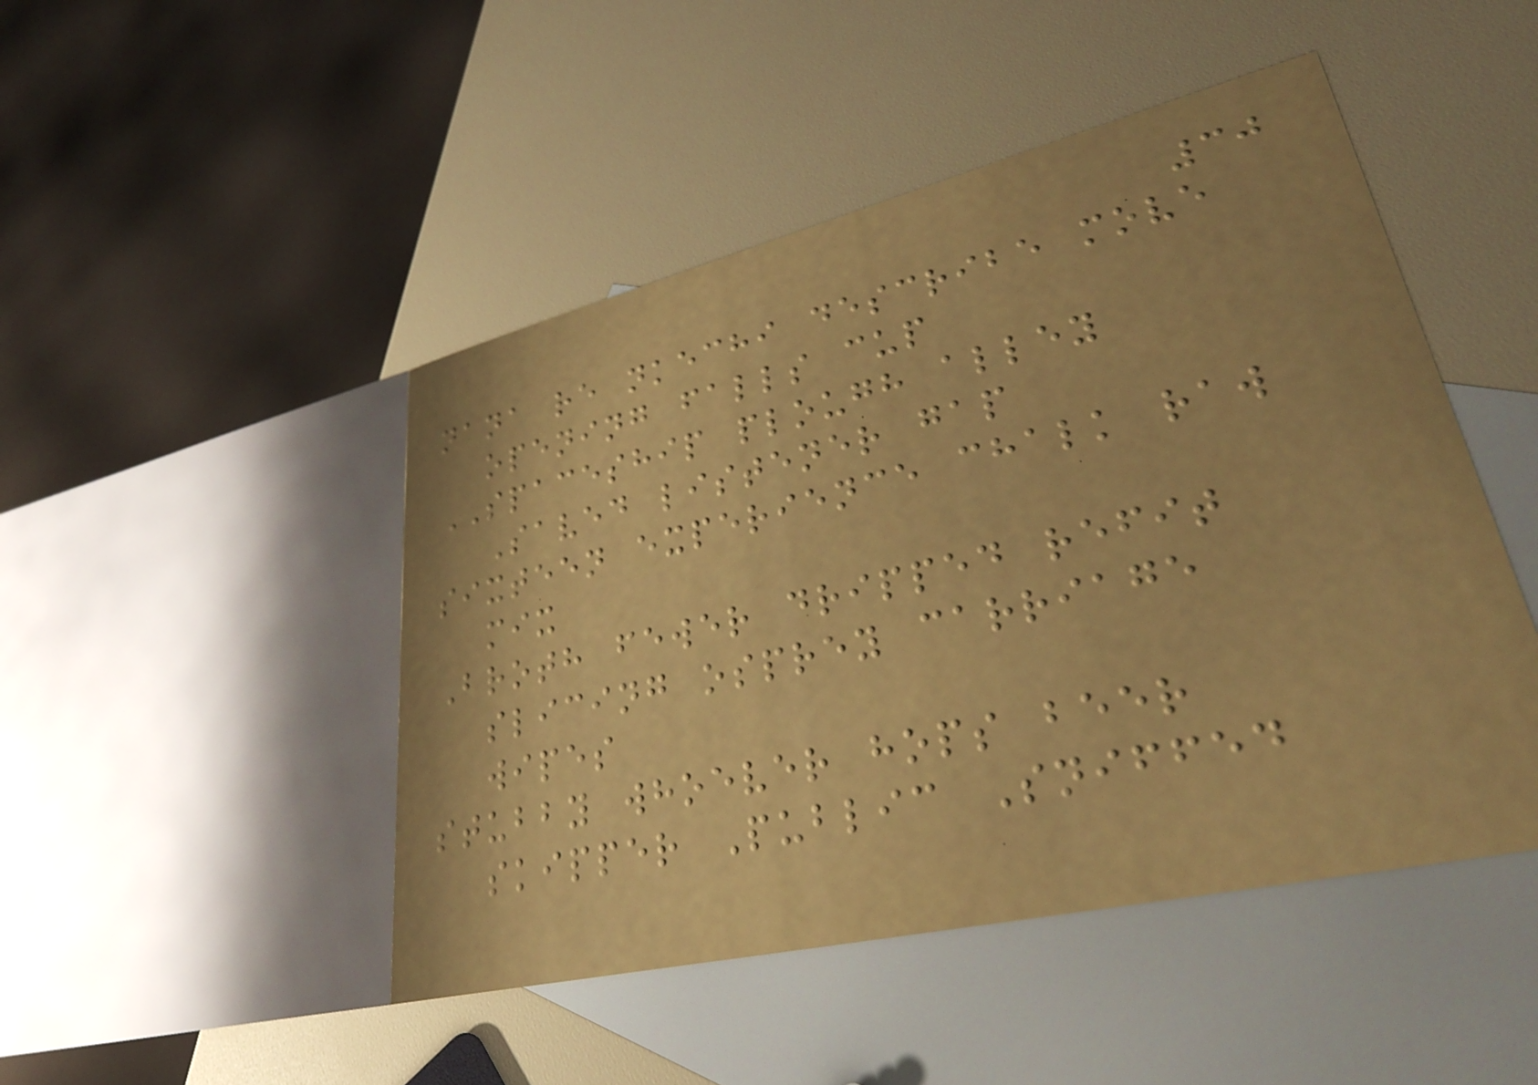30
nana re nkechi describe move
opening falls cup
SPACESHIP plough alley
Saved listener gap
sixteen experience chalk raw
mix
Broth fewer dripped refit
slicing osprey carriage
wipes
stubby whoever hops beer
skipper Public Sniffed
